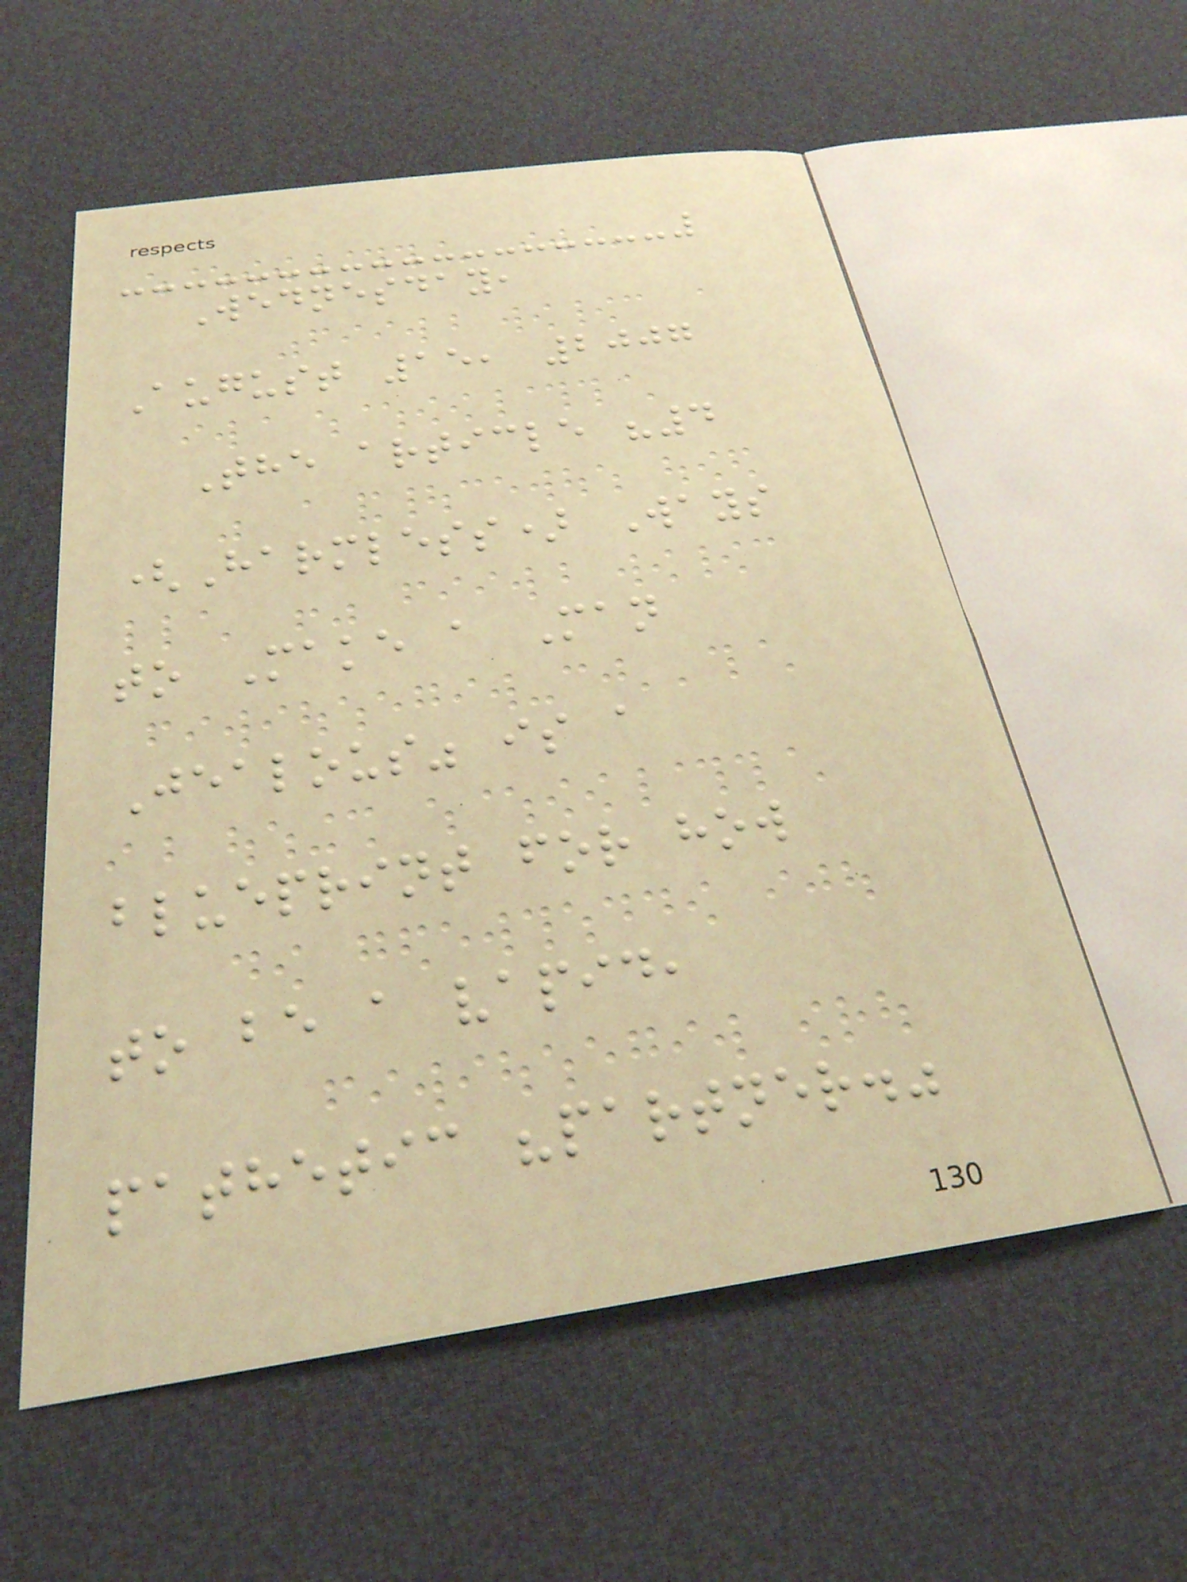Wednesday,
August 15, 2007
The article "4
(Harmless) Ways
to Make a Man
Jealous" is a
blueprint for how
to be a vapid,
pathetic "partner."
